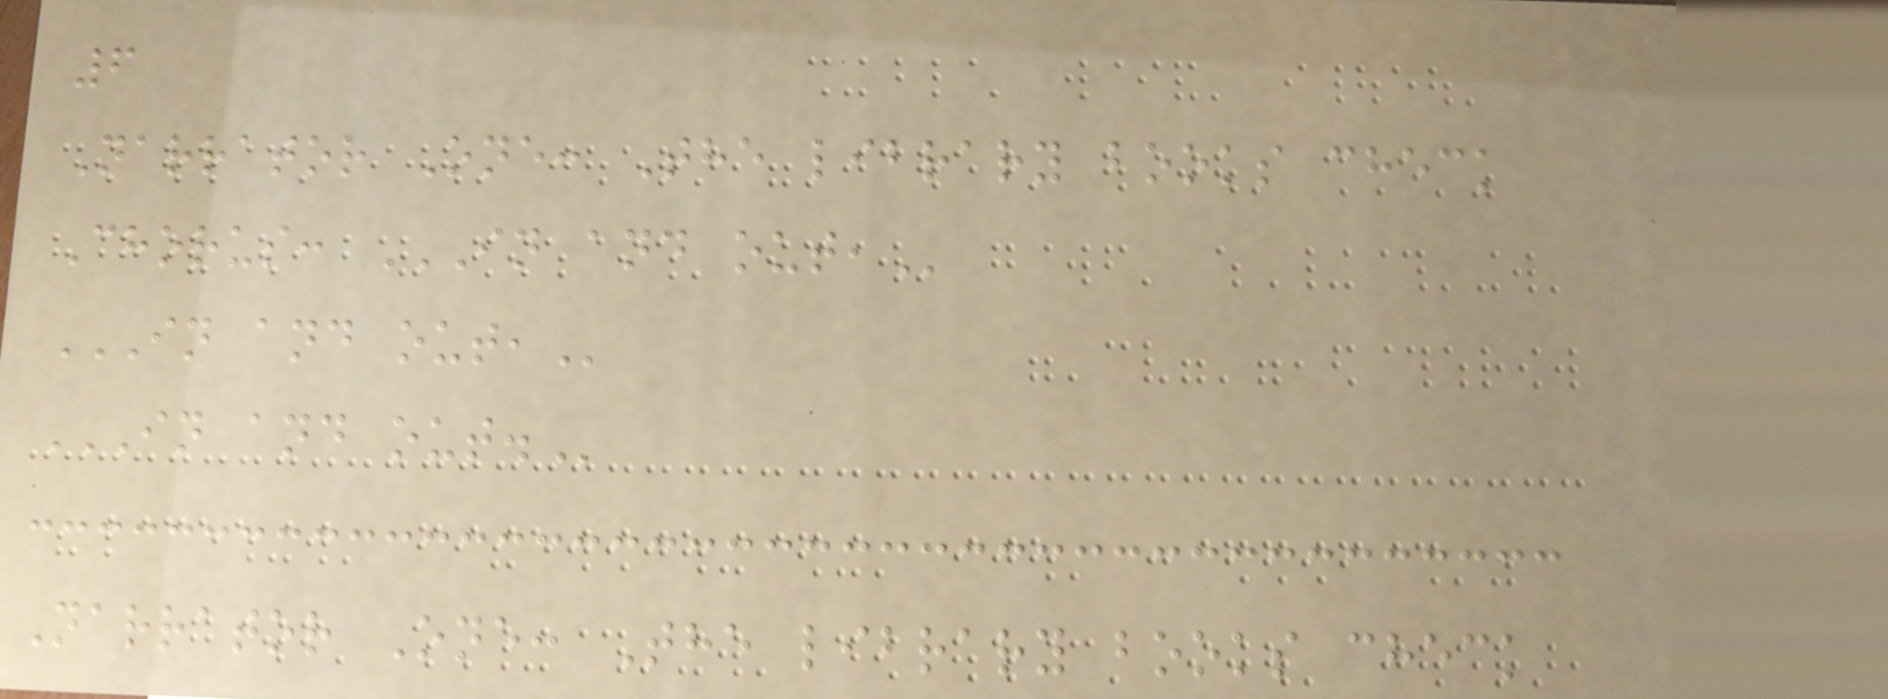6
Narrator One: The library books check
Chorus: IN AND OUT,
IN AND OUT,
IN AND OUT.
Narrator One: The library books check
